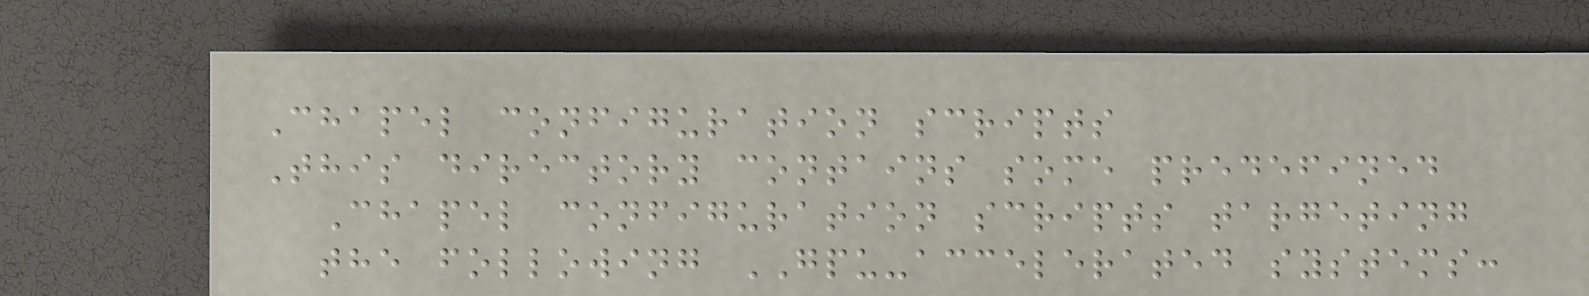Chapel configuration scripts
This directory contains some predefined
Chapel configuration scripts targeting
the following GPU-accelerated systems:
